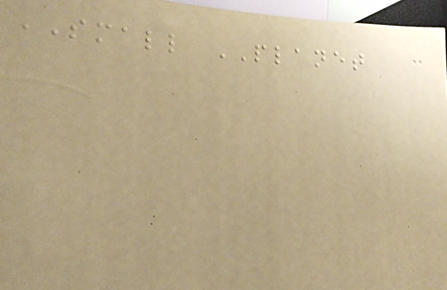SMALL PLANET
